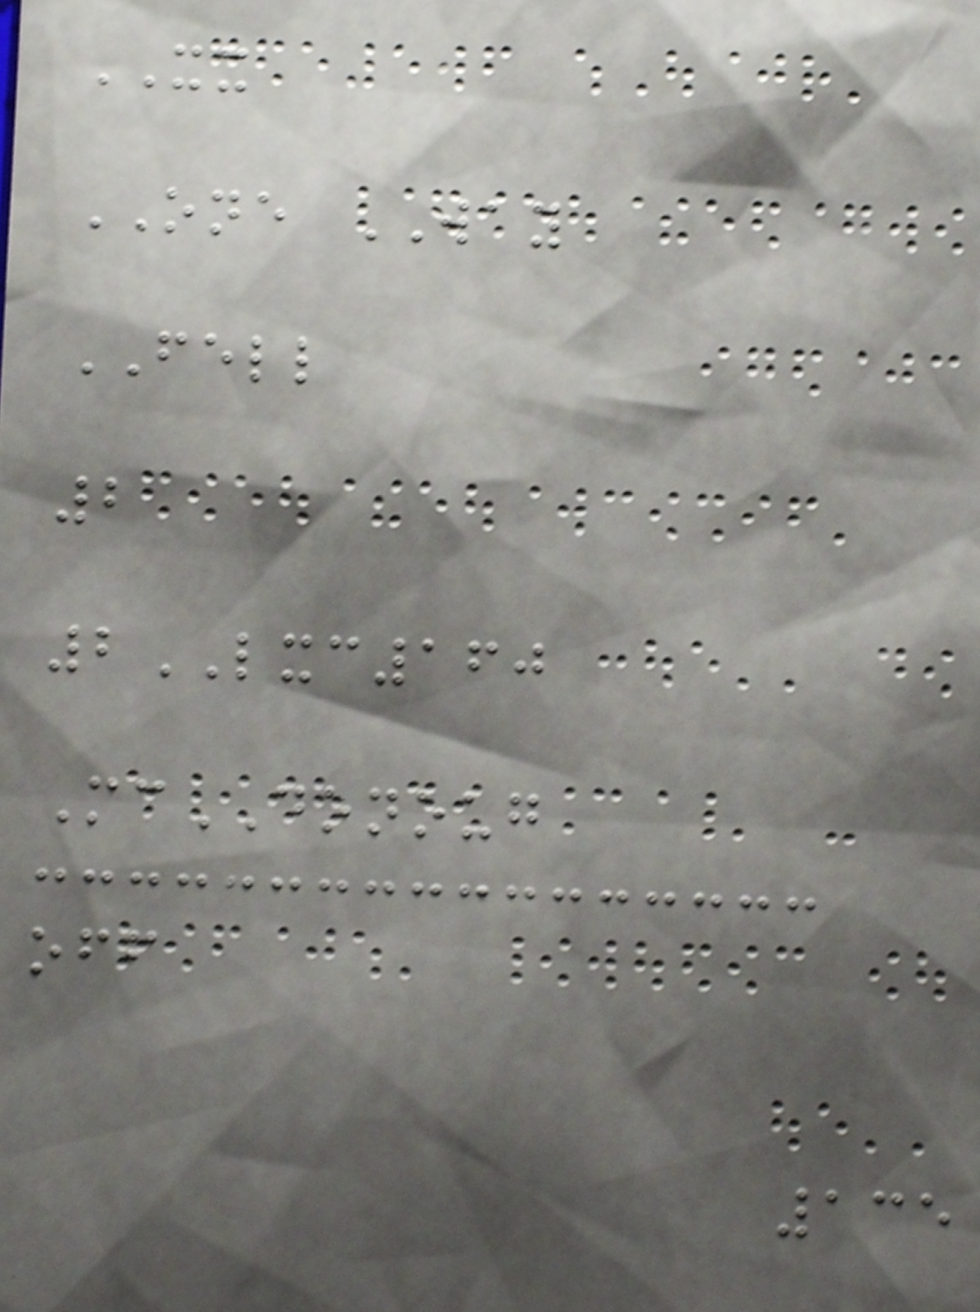XX
ONE WAY
FELL
2
2LXC160
McDONOUG
off
135
